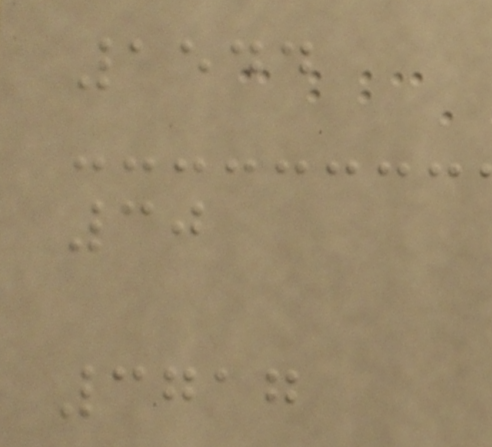1544
30
3717
